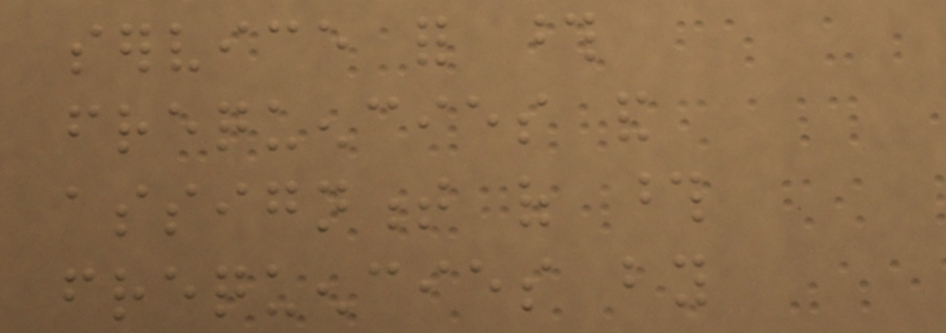service for those
frequencies and
assignment of those
frequencies by
